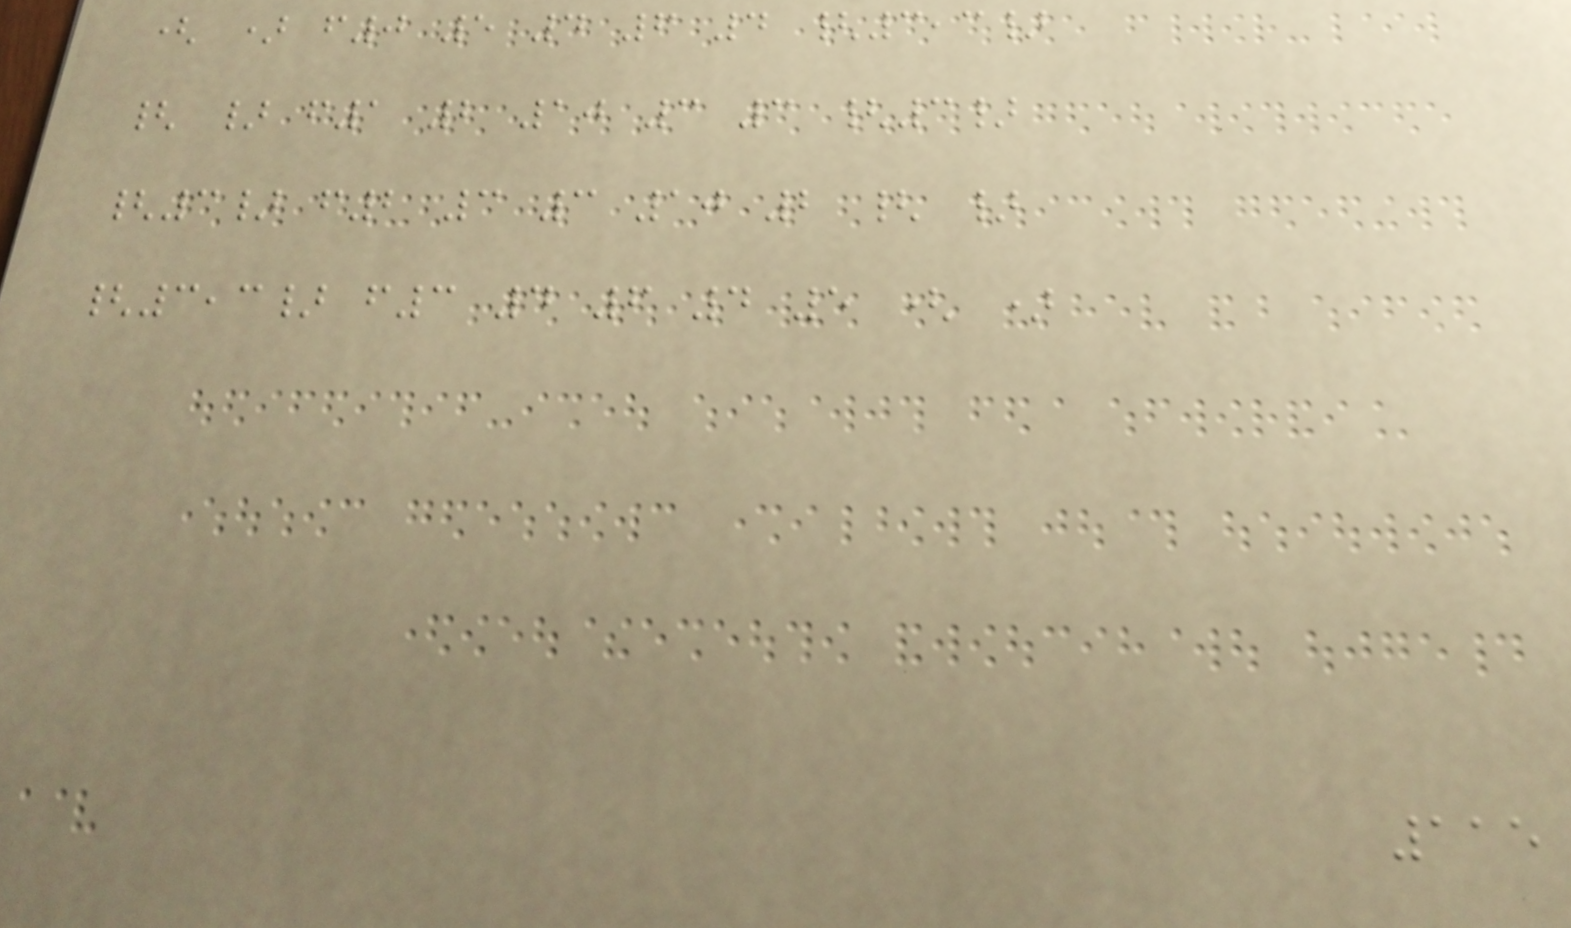( ) f0 5 4 6 4 {3,3}
{ } f1 2 10 3 3 {3}
{3} f2 3 3 10 2 { }
{3,3} f3 4 6 4 5 ( )
115
